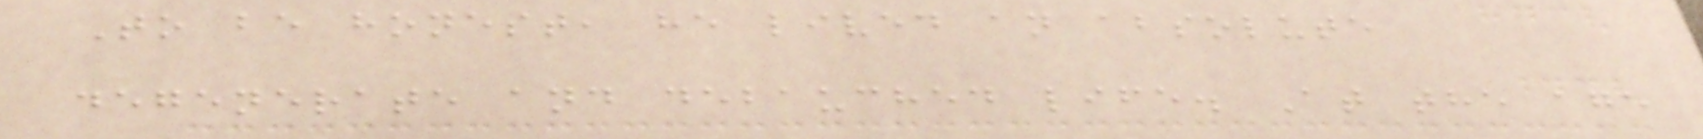To be honest, he lived an absolute
degenerate and debauched life. At the age
